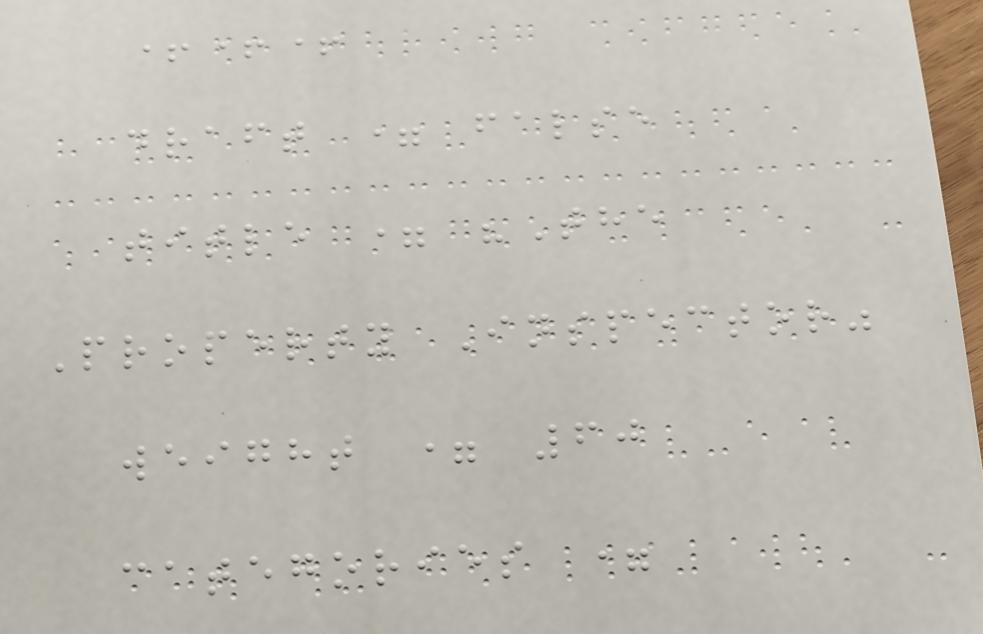+++
draft = false
title = "The
Property Inspector"
weight = 60
categories =
